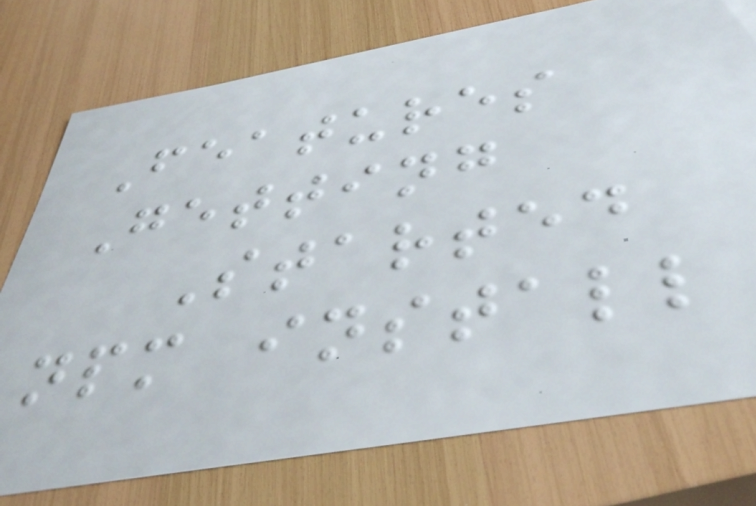Features
Getting
Started
npm install
